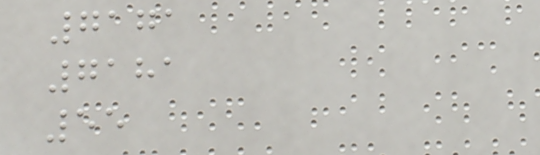7171
7181
55
